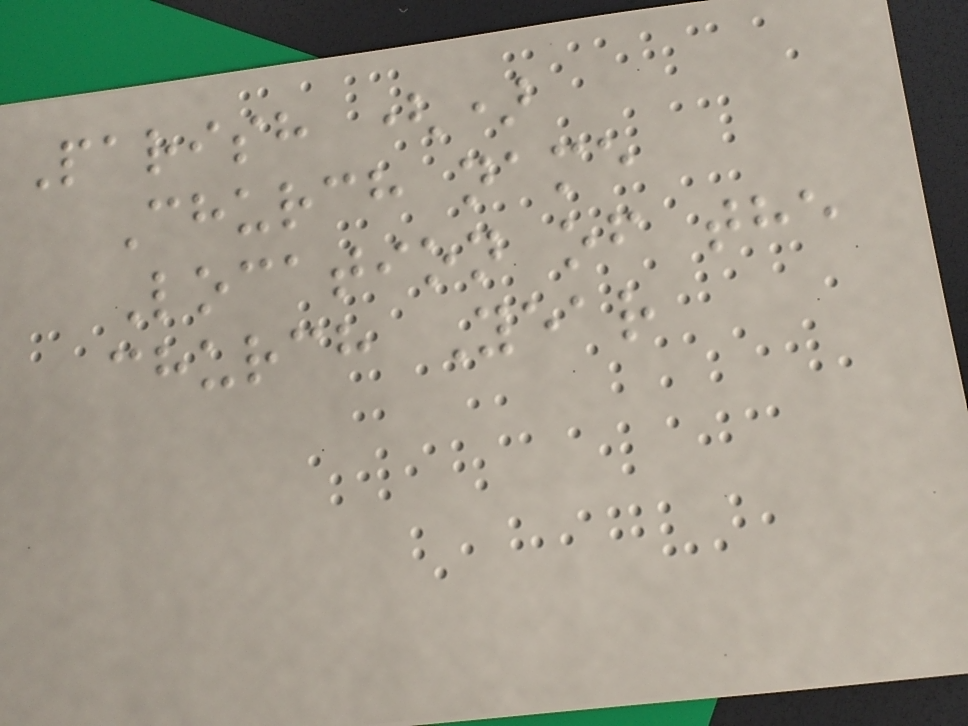Parish ()
Church name
Location of the
church Year
